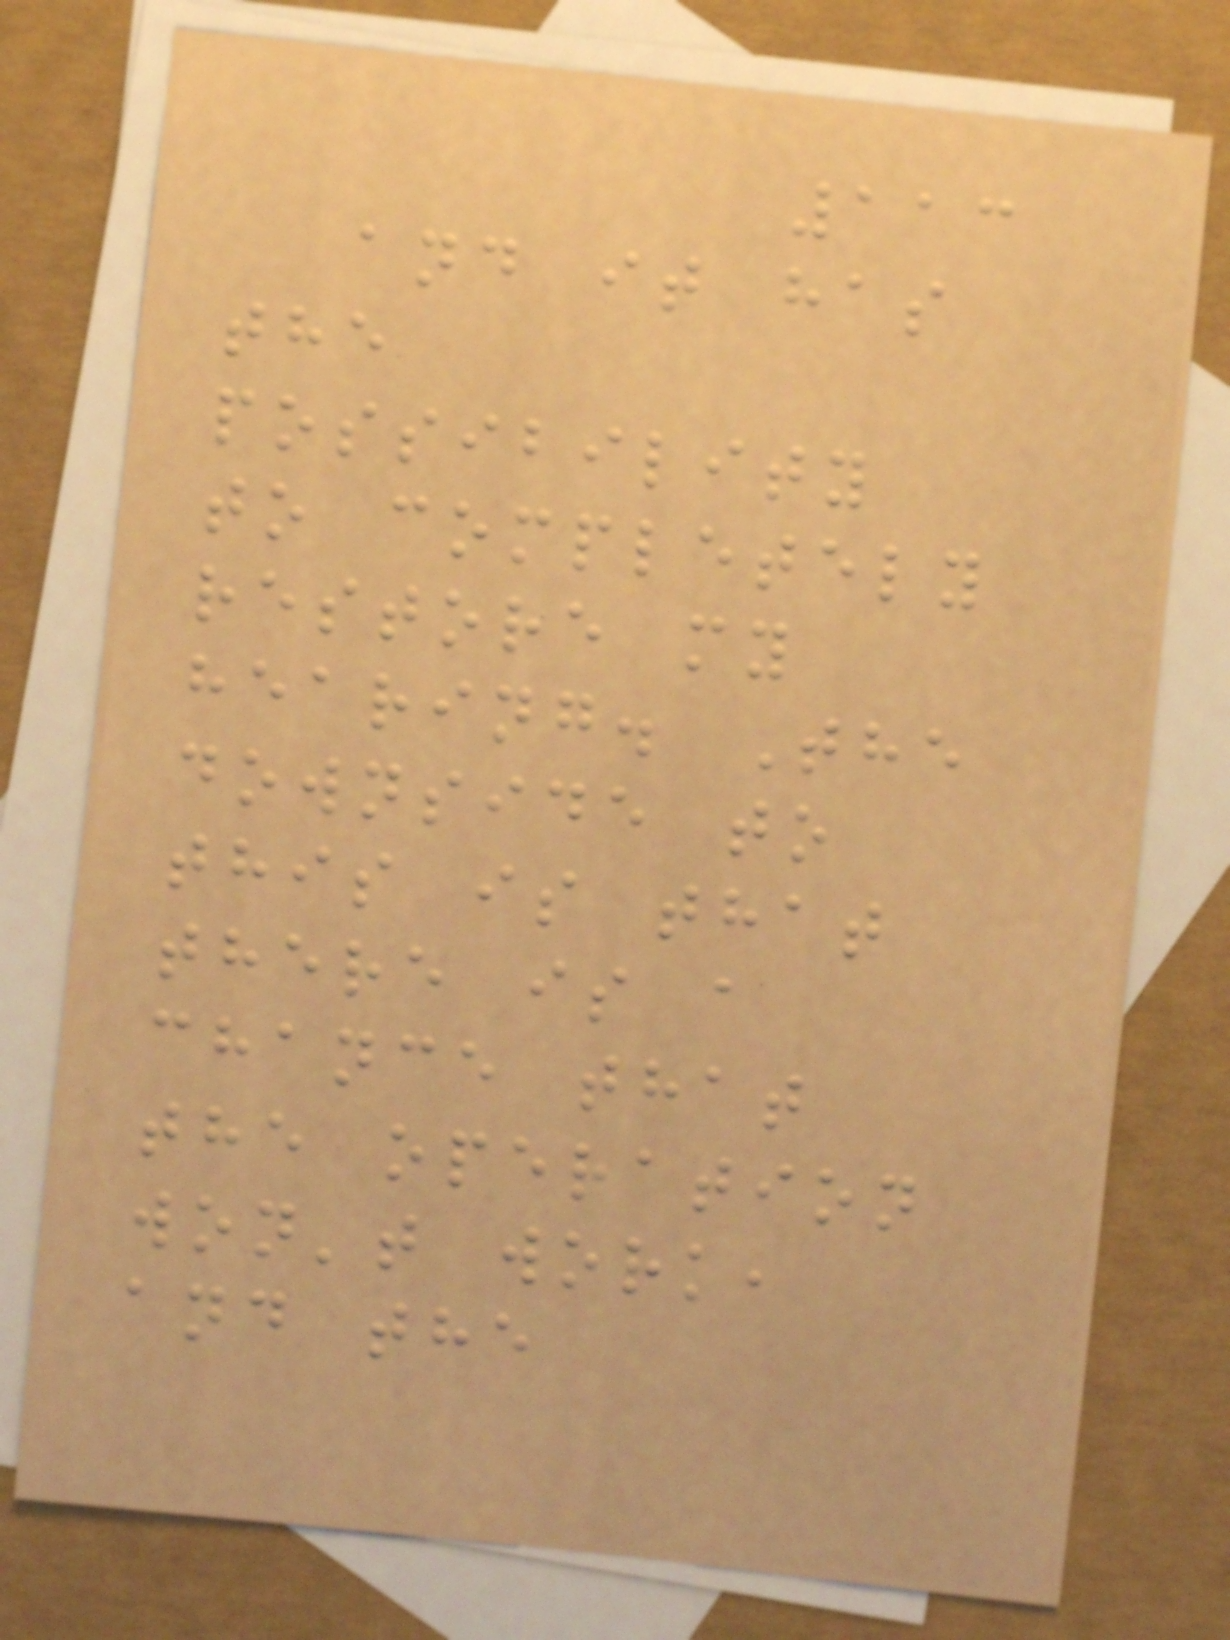113
and it has
the
possibility
to completely
restore my
hearing. The
downside to
this is that
there is a
chance that
the operation
won't work,
and the
